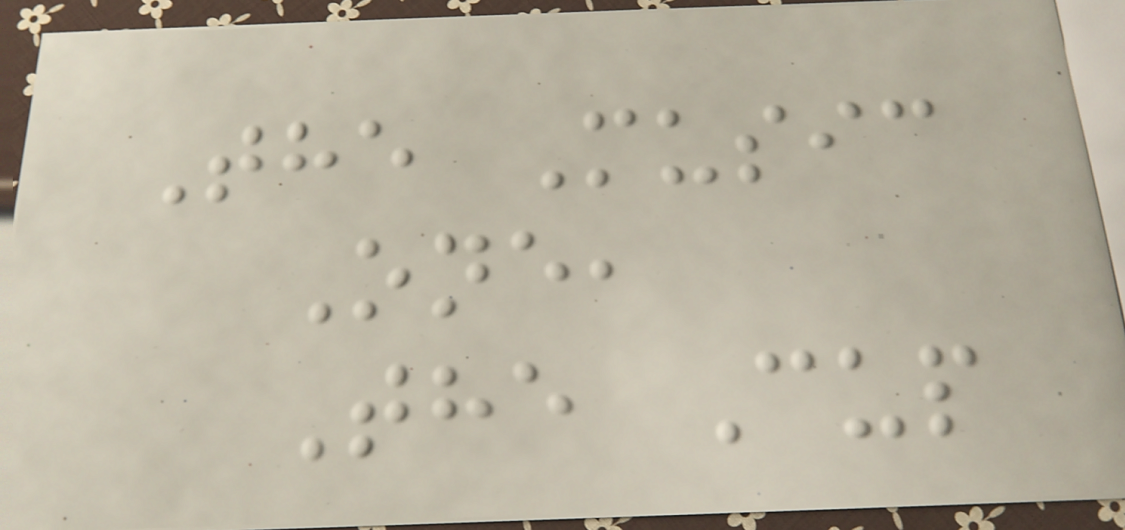The Music
One,
The Cup
